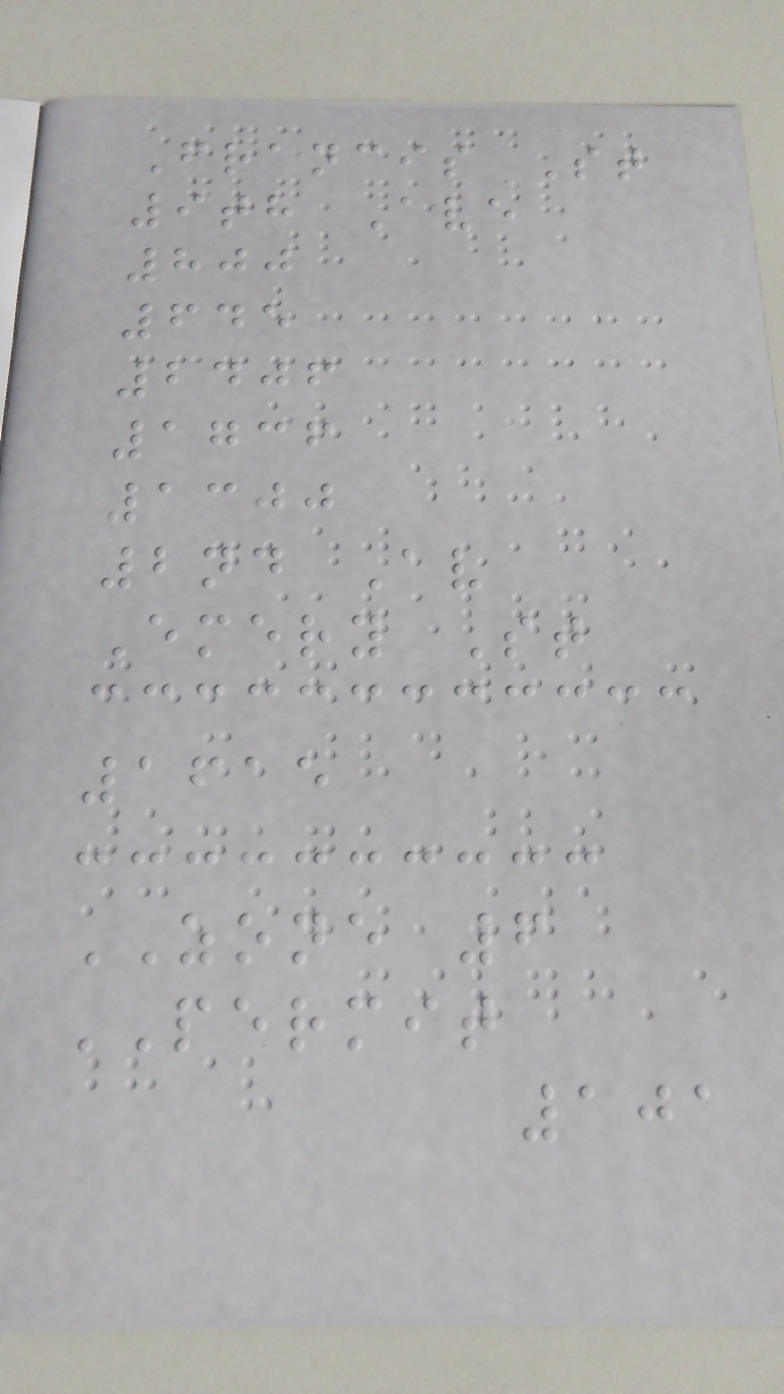Francis St
9th Ave
800
645
2406
1736
1300
2nd Av
Emery St
1615
ZONE 6
PERMIT
101
